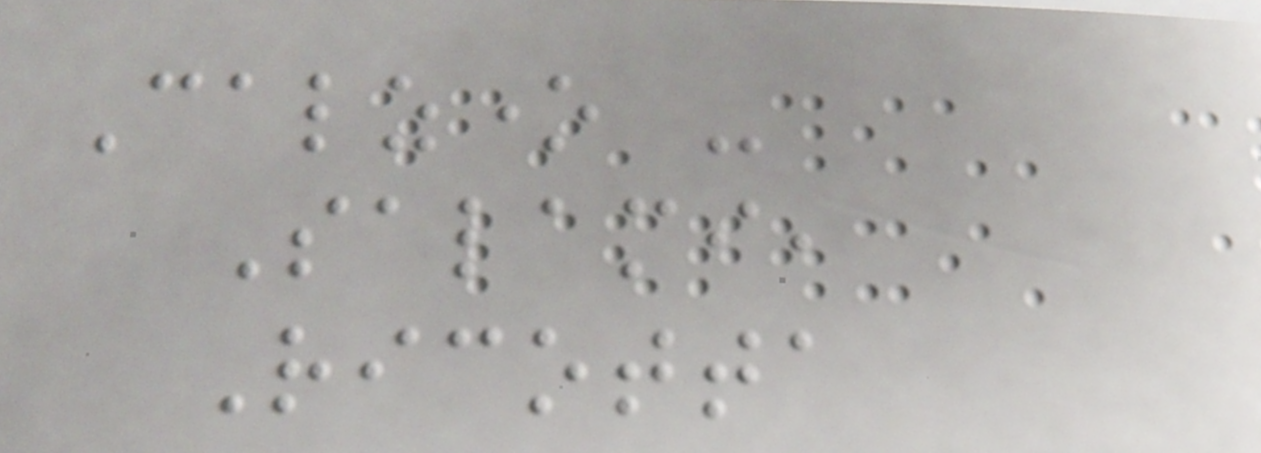Calzone -
Salami,
Ricotta
